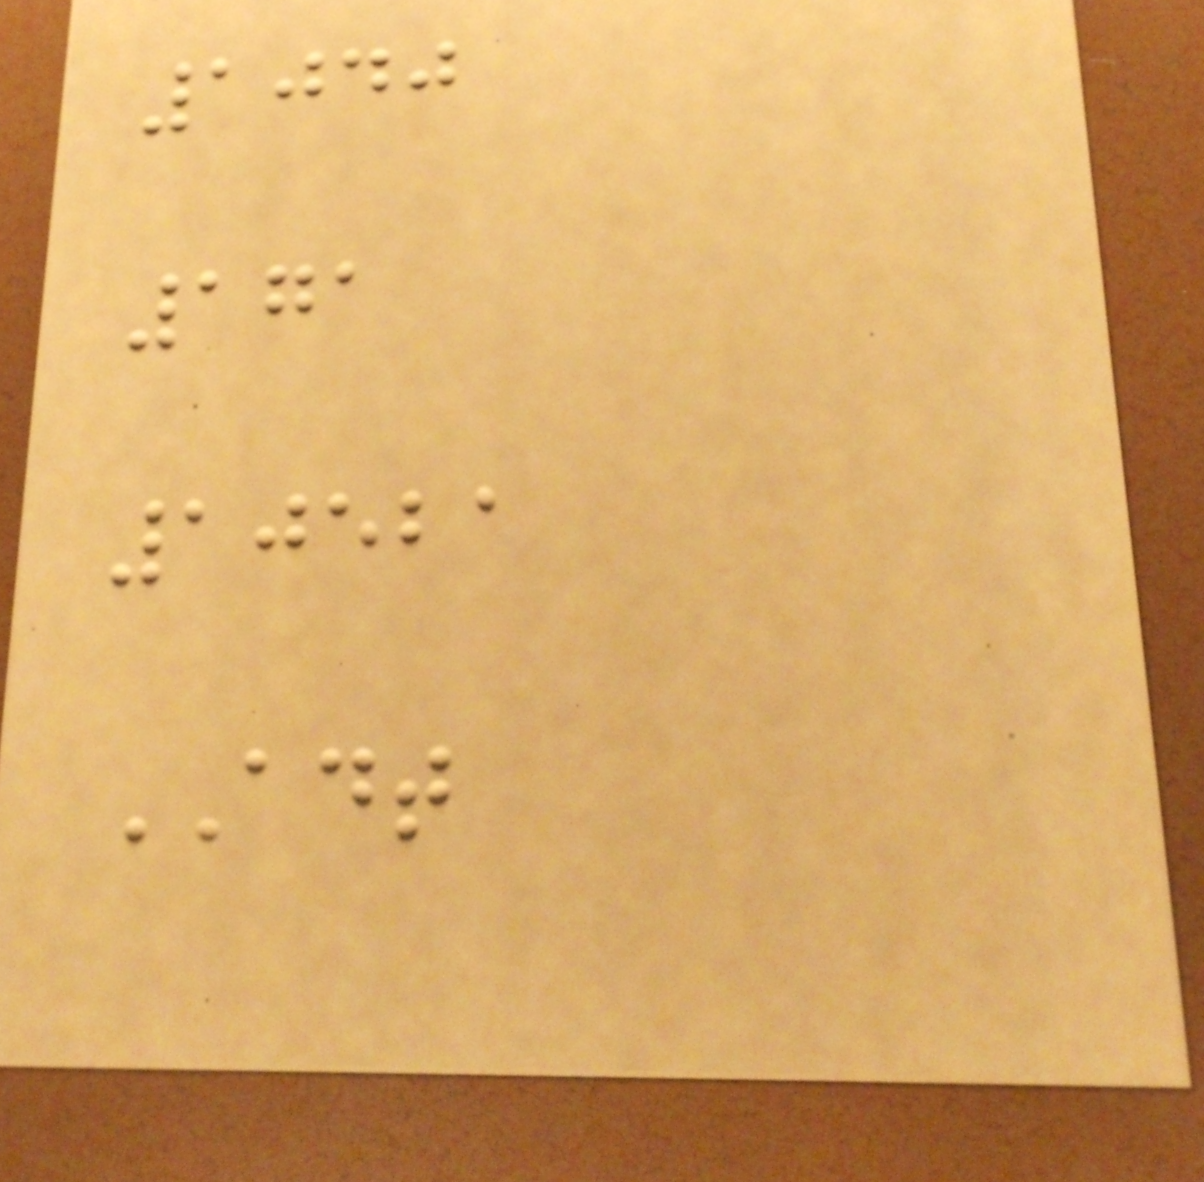1040
171
10521
ADT
